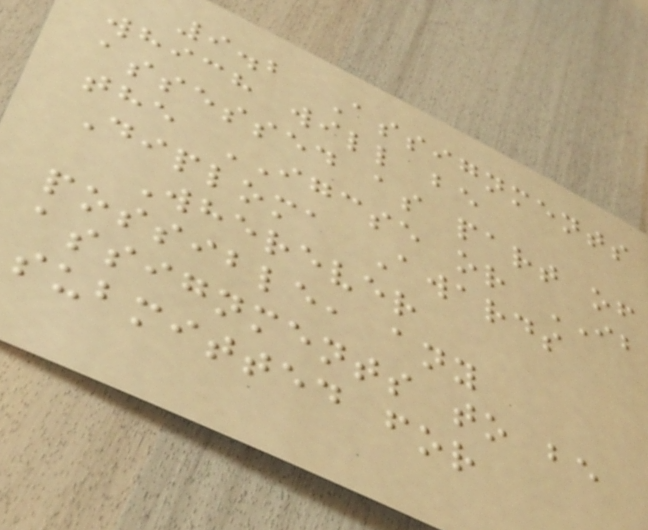9.2 Assignments
which will be
assessed as part of
the IGCSE or IB
Diploma Awards
Wherever
possible, any
assignments to be
submitted for
